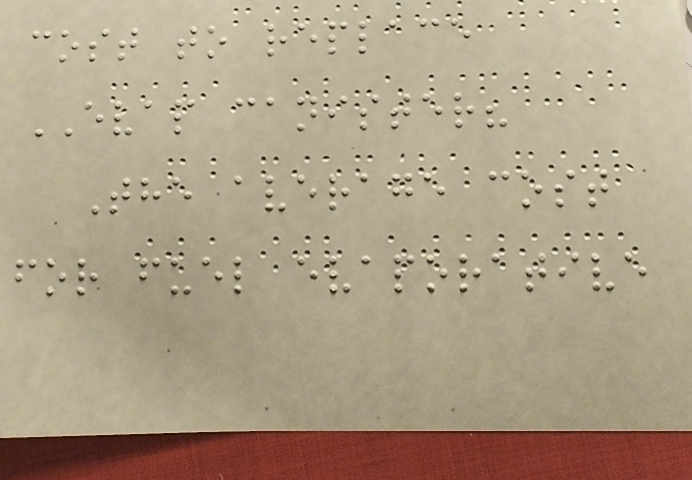cost to replace
EVAP canister?
The average cost
for fuel evaporative
